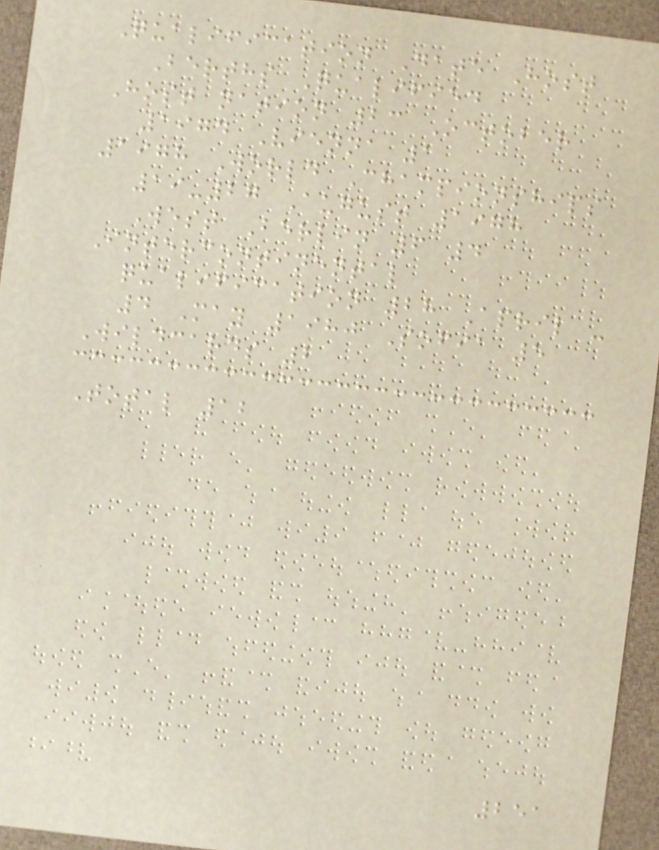Qualification Date Host
Berths Qualified
Host nation 23 October
1974 Vienna 1
1978 World Championships
19-27 August 1978
West Berlin 6 4
Intercontinental
qualification 28 April -
4 May 1980 Sofia 5
Wildcards 2
Total 12
251
